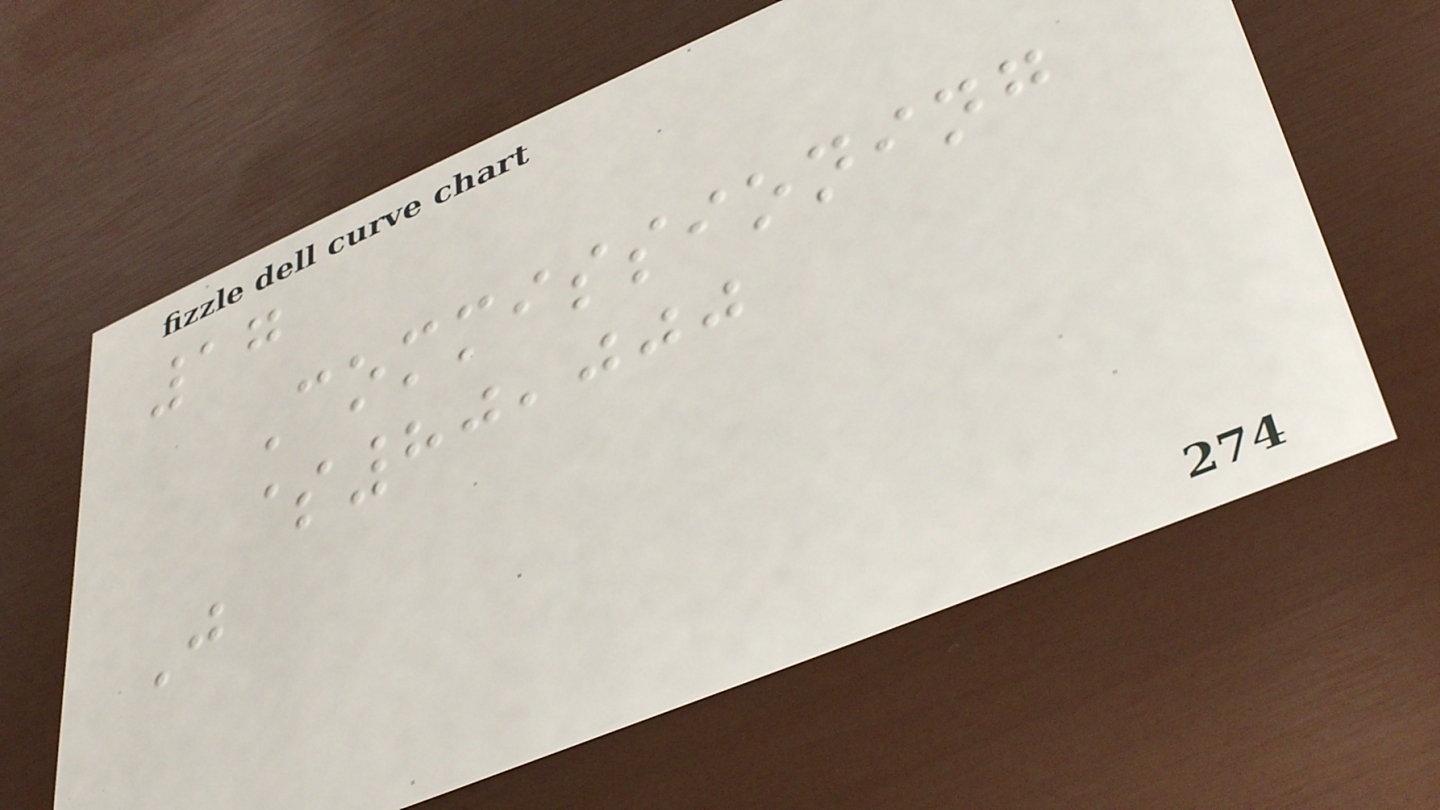17
Commissioning
$80,000
J
